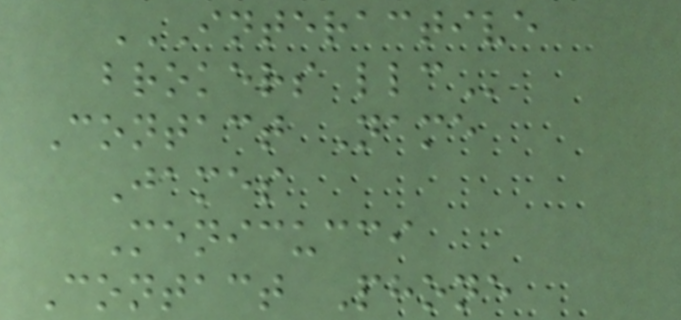INTERACTIVE
BROKERS LLC
Contact Name
James
Menicucci
Contact Phone
